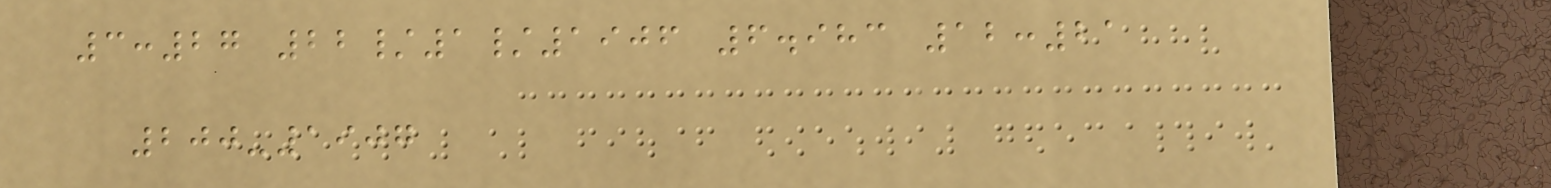3:27 22/1/1906 6.983 12:21
200-1907
